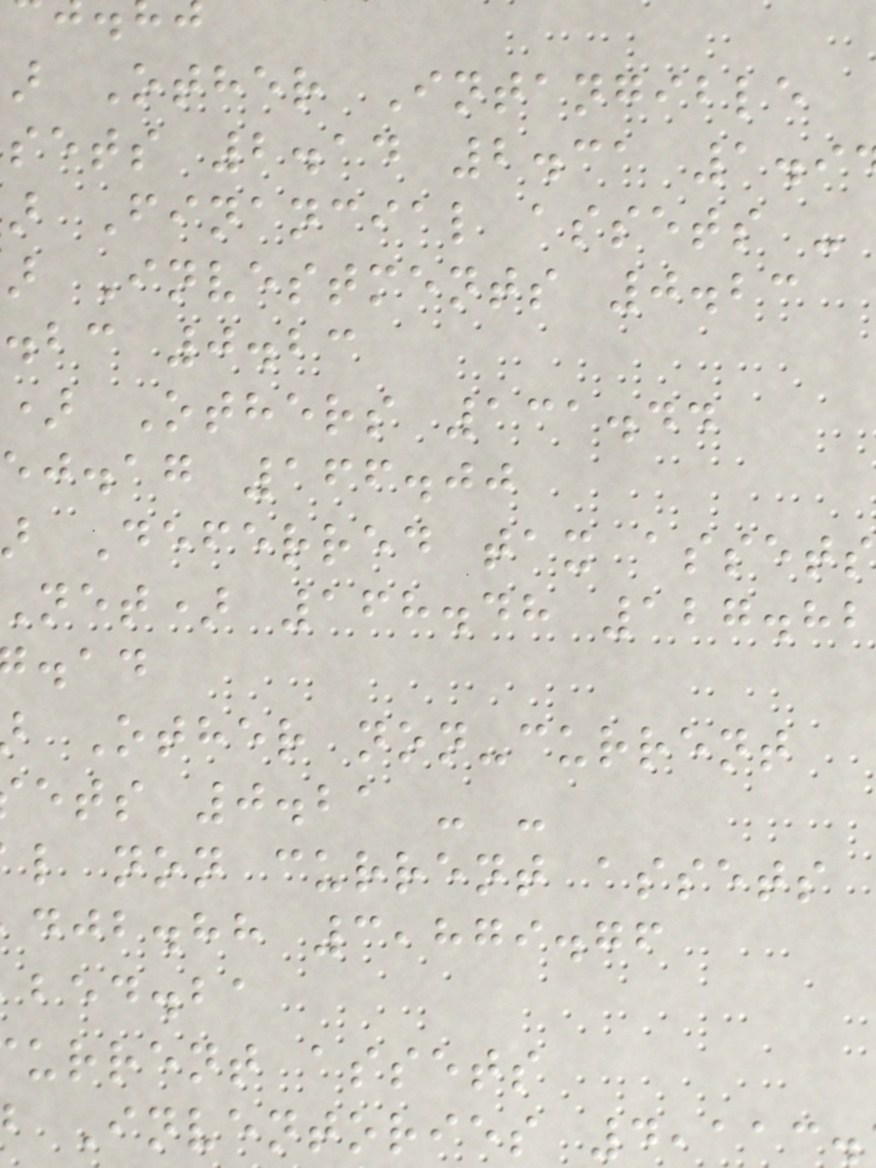Other Intangible
sets 2.14 2.31 1.9
Financial assets -
Investments 0.23
.bc 0.23
) Others 131.44
ej.ag 166.00
Deferred tax assets
net) 168.48 127.82
Other non-current
ets 0.21 - -
l non current assets
djb.hh 3,879.76
bed.ba
urrent assets
Inventories 4,113.
